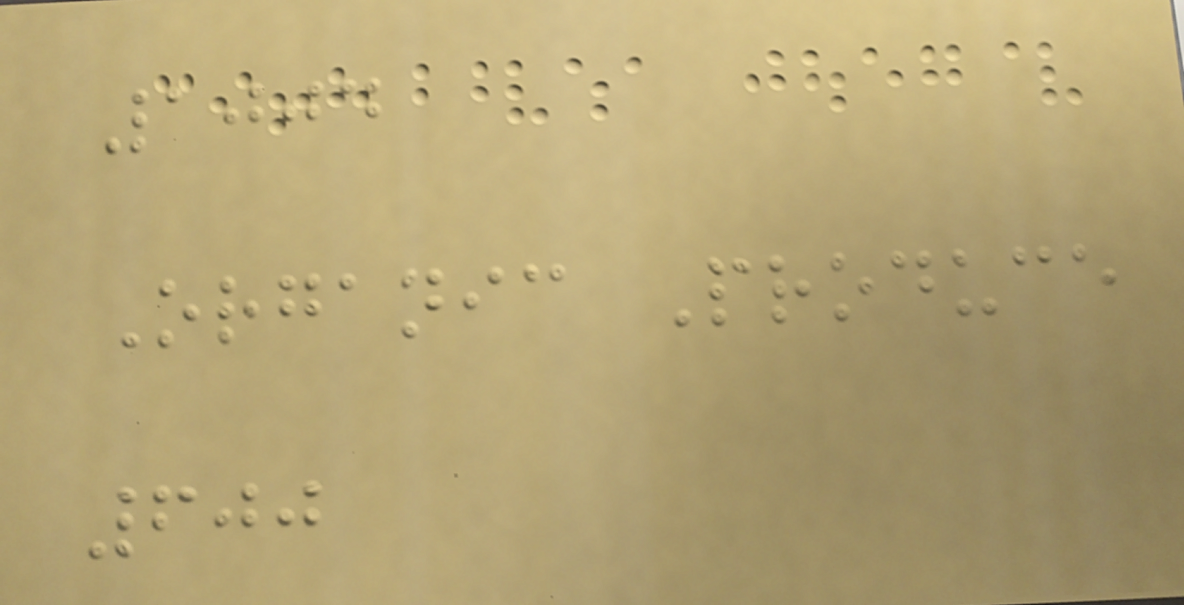1004
Organic Produce
600
